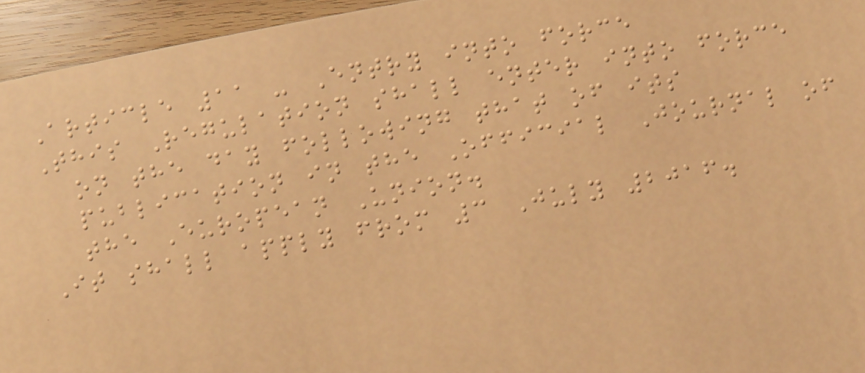Article 11 - Entry into force
This Regulation shall enter into force
on the day following that of its
publication in the Official Journal of
the European Union.
It shall apply from 3 July 2016.
